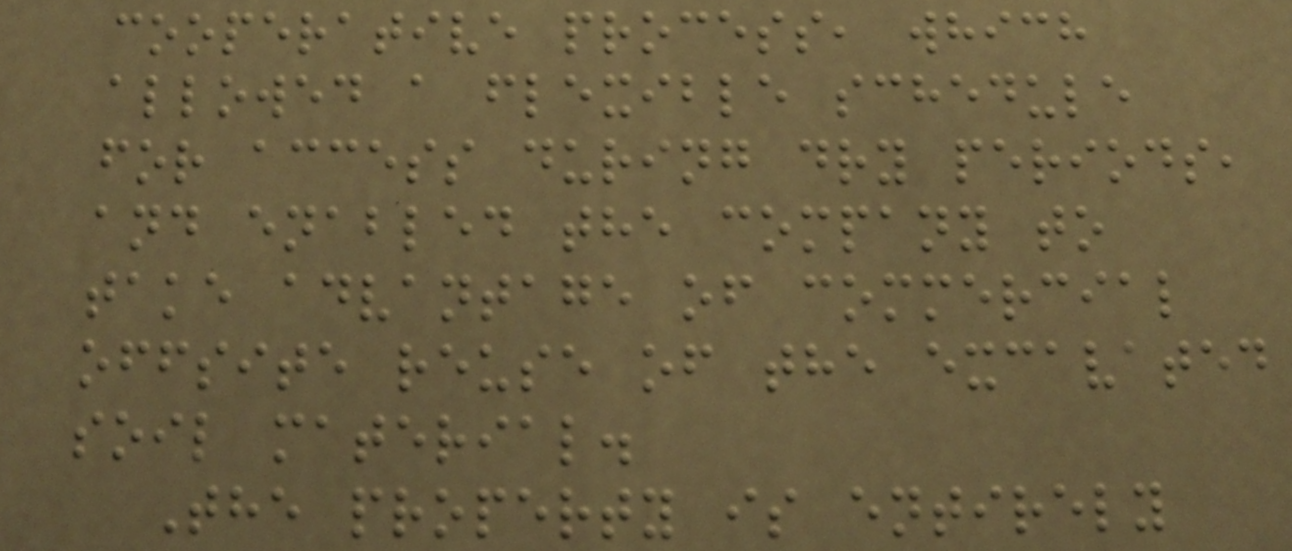cooperative process, which
allowed a flexible schedule
for access during dry periods,
and enabled the company to
take advantage of commercial
offsite reuse of the excavated
soil material.
The property is entirely
